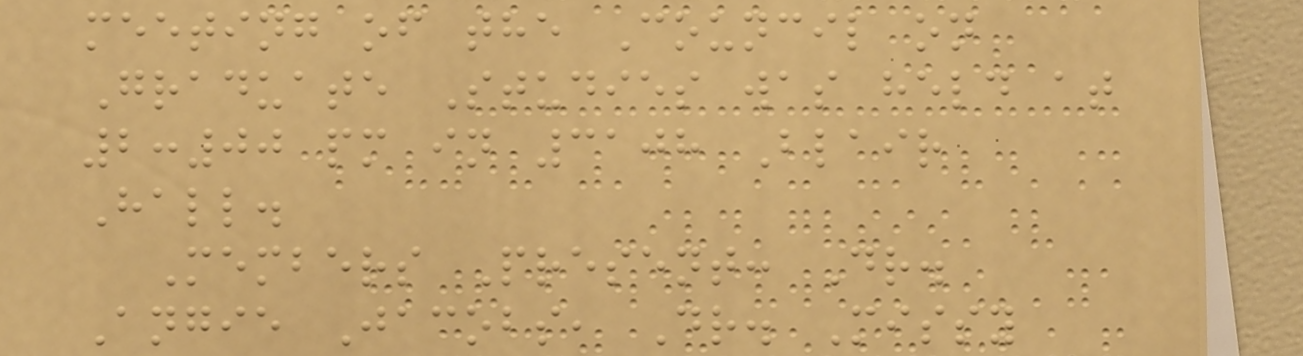meeting of the Council on
Graduate Studies was held at
2:00 pm in 3108 Blair
Hall.
Members Present: Dr.
Angie Jacobs, Dr. Missy
